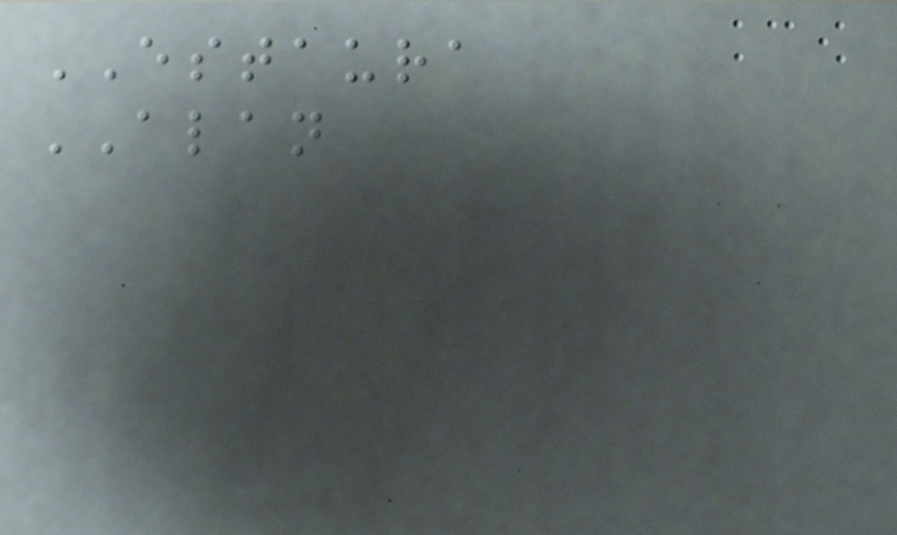ESTAURA
ALAN
